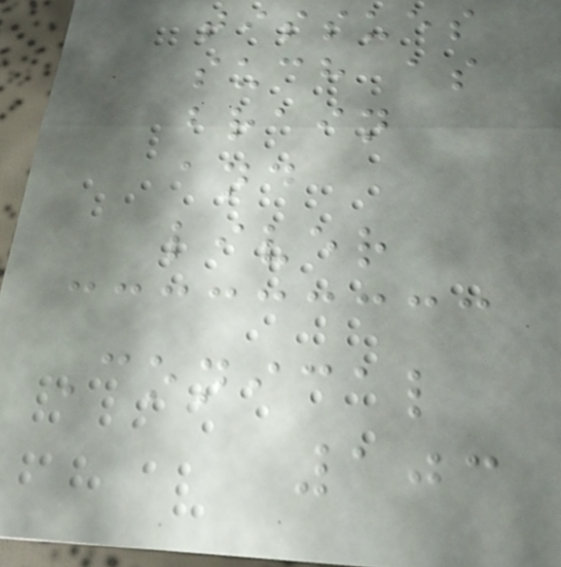tissues
such as
brain
and
liver
Conical
103
